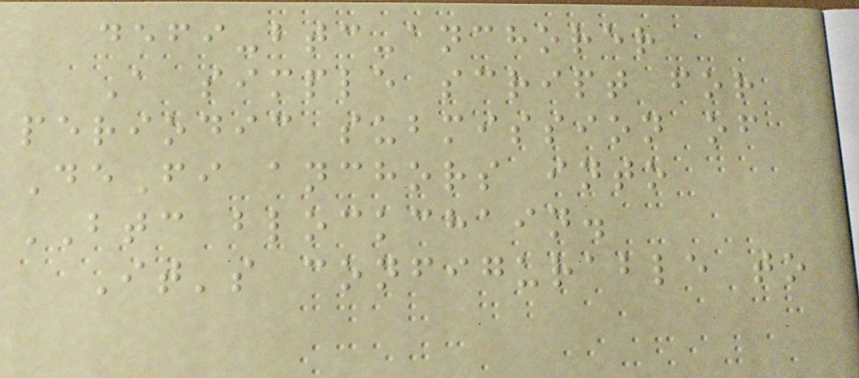defi-btc-anchorer
A simple script for
periodic submission of
DeFi anchors into
BTC blockchain.
It's configurable to
